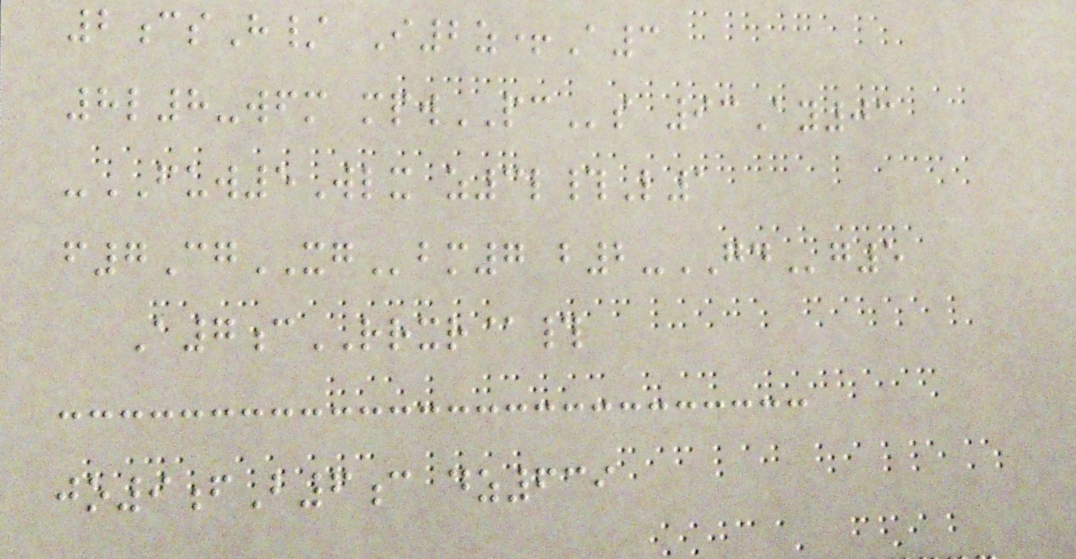2csH/ I2z+A3
8l8-wfm mpwPCs 93Ay03
-FUW5Wlx z3l#L1
f7CgXGbm7 b2-GDg5
A7cRRXR@#
jo9fB6c dz639
